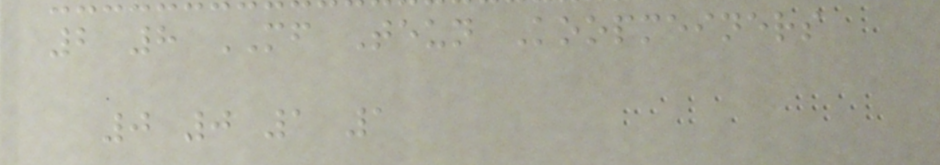2 8 MF Teun Koopmeiners
0 0 1 1
